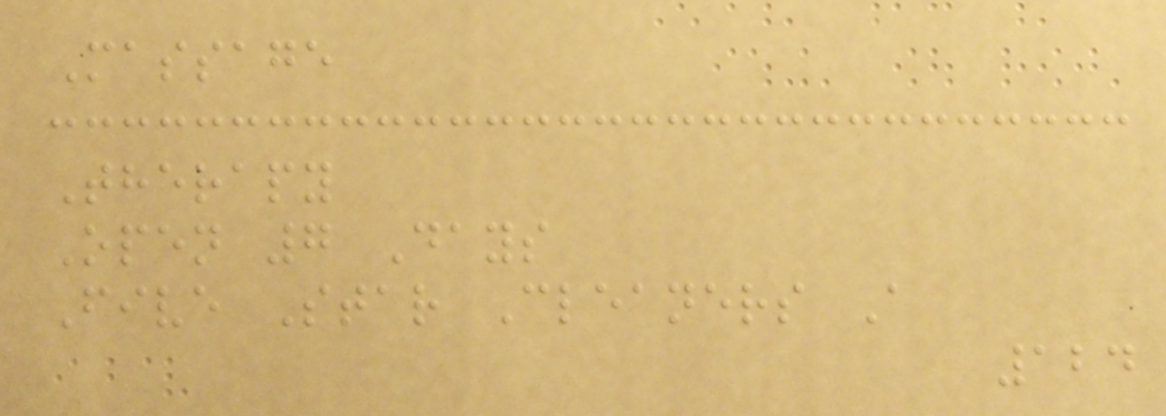Massage
Therapy
Open 7 Days
Five Star Cleaners A
124
